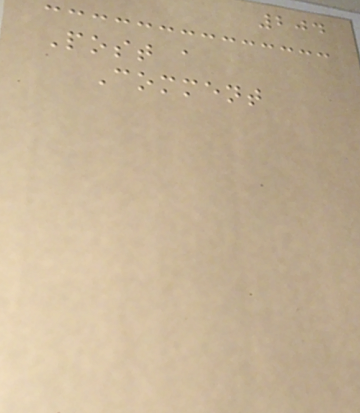204
Post a
Comment
